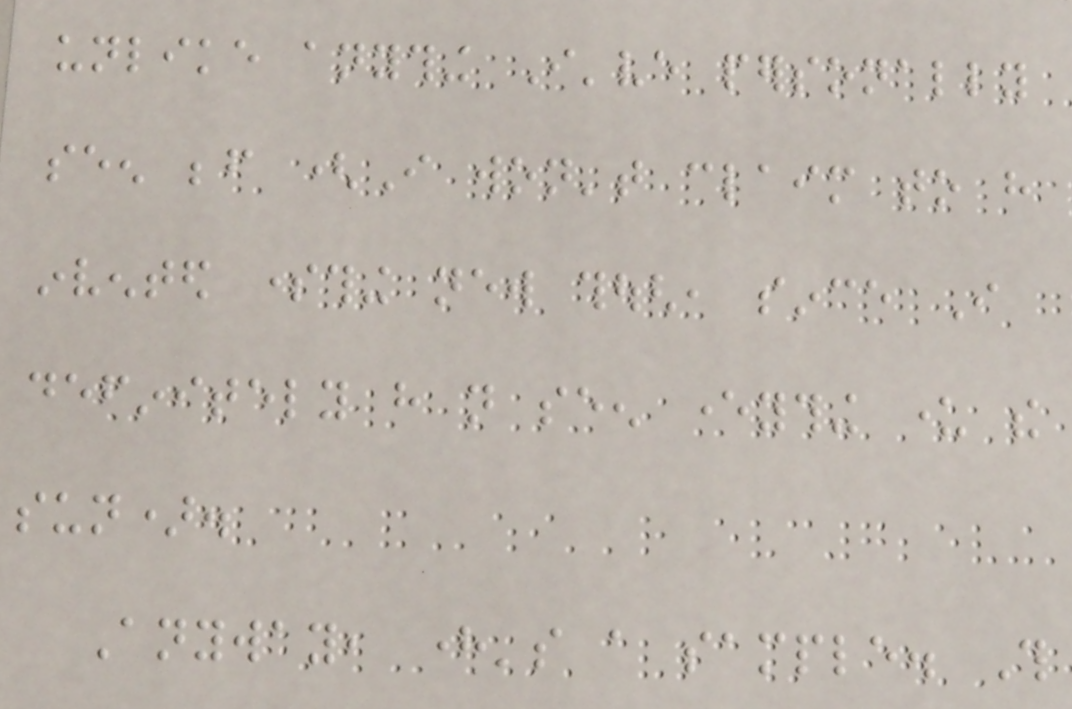unlike anything I've personally
seen before (I won't claim to have
invented something new though, since I
definitely have not seen everything under the
sun).
Anyway, here's a sample. This
